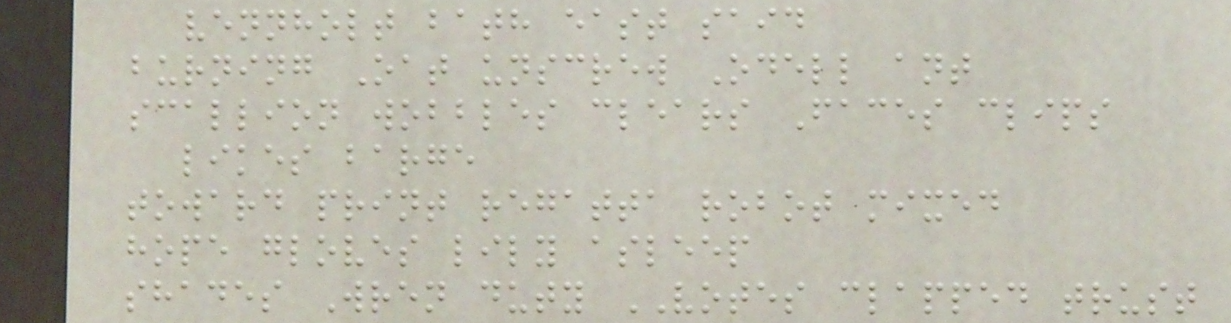vennholt bath east said
burning Oat unscrew Odell ant
scallion wobbles clears Faces clips
likes barge
toward print regatta robot mixed
hope gloves lily asleep
shades Wren duty VOTES clapped trust
